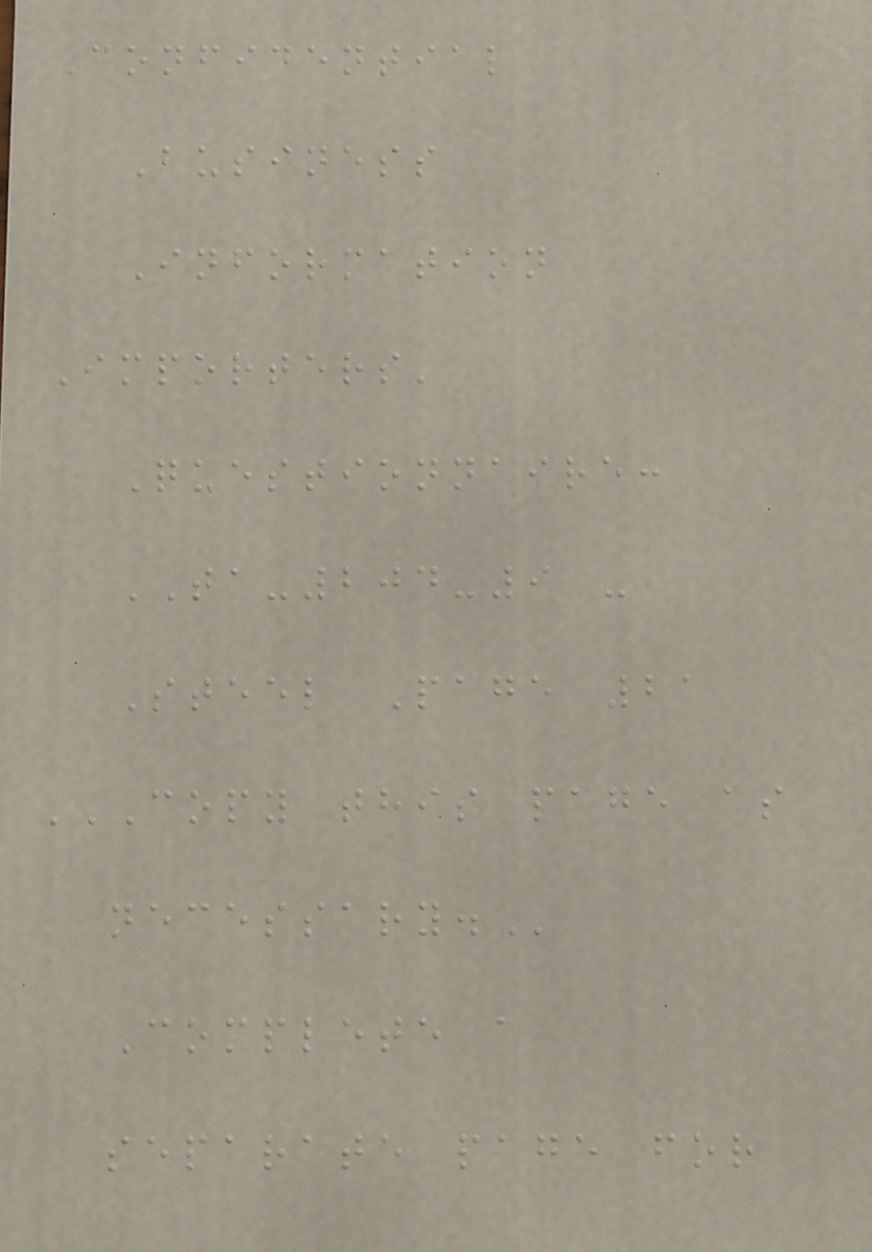Confidential
Business
Information
Importers'
Questionnaire:
TA-204-9 -
Steel Page 21
COPY THIS PAGE AS
NECESSARY.
Complete a
separate page for
